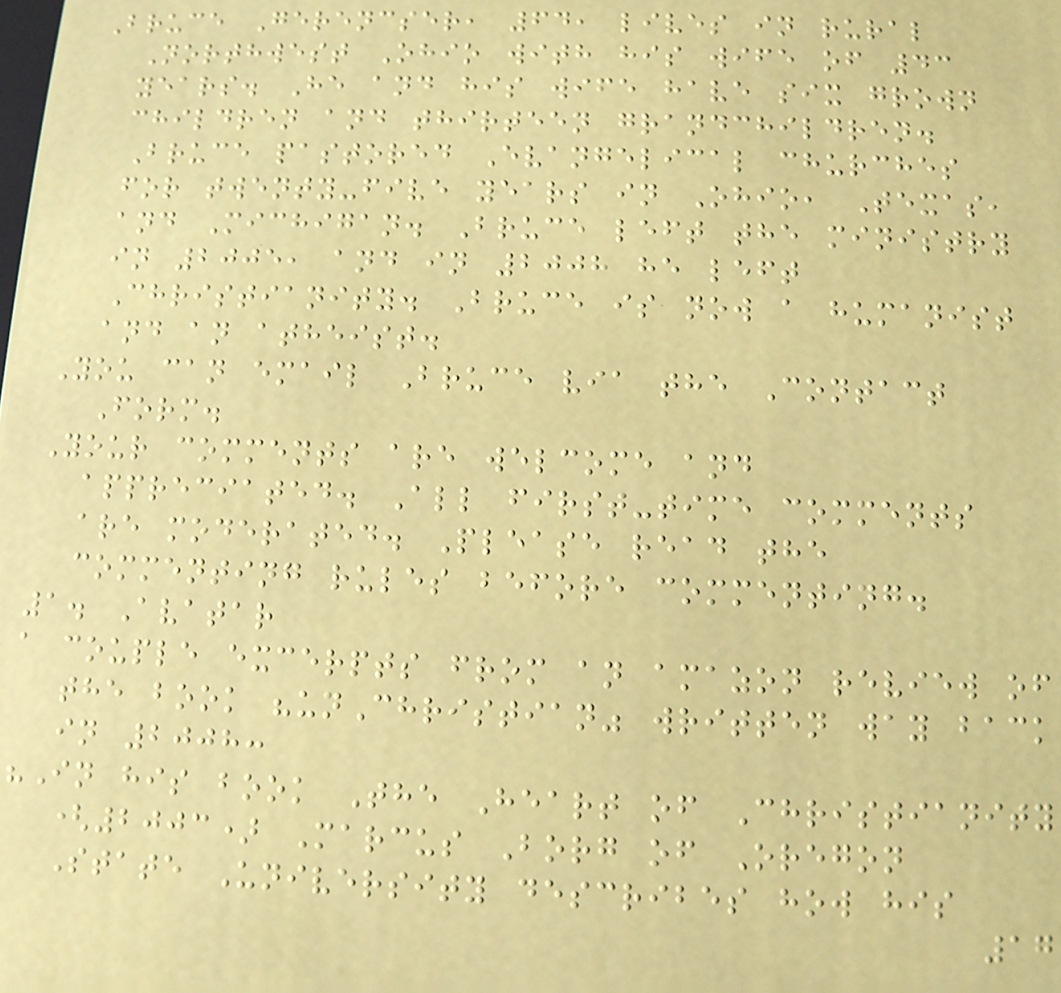Bruce Gerencser, 64, lives in rural
Northwest Ohio with his wife of 43
years. He and his wife have six grown
children and thirteen grandchildren.
Bruce pastored Evangelical churches
for twenty-five years in Ohio, Texas,
and Michigan. Bruce left the ministry
in 2005, and in 2008 he left
Christianity. Bruce is now a humanist
and an atheist.
You can email Bruce via the Contact
Form.
Your comments are welcome and
appreciated. All first-time comments
are moderated. Please read the
commenting rules before commenting.
1. Avatar
a couple excerpts from an amazon review of
the book "unChristian" written way back
in 2008:
"In his book The Heart of Christianity
(2003) Marcus Borg of Oregon
State University describes how his
17
